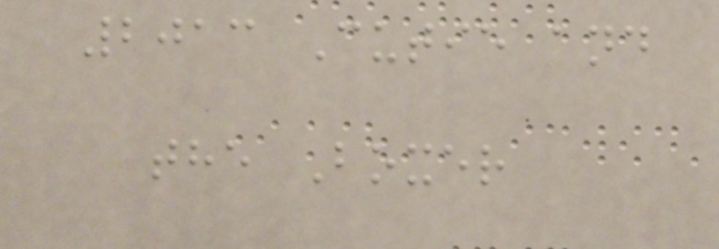2013 Cutie and
the Boxer
